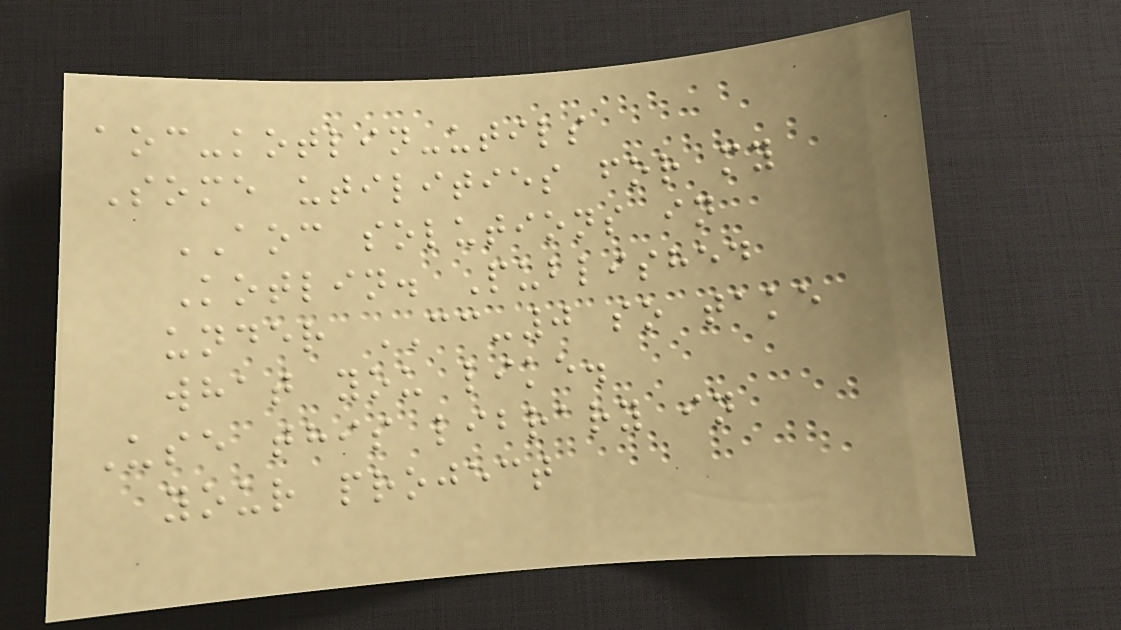aoc-kotlin-utils
Some utilities for my
AOC solutions in
Kotlin. Published
under CC-0 so take
what you like.
Use this library in
your project
